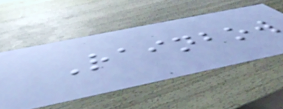Rainbow
